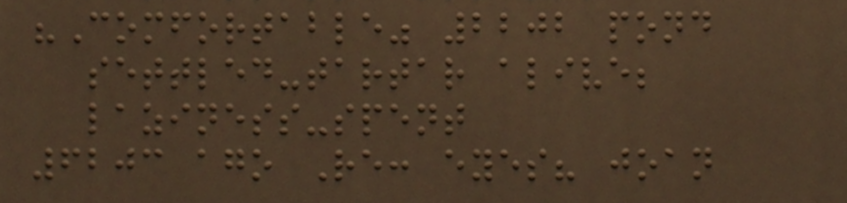"Comfortable" 2202 pond
settled-tartar alive;
laziness-spent
6203 ago Re: eyes? joan
